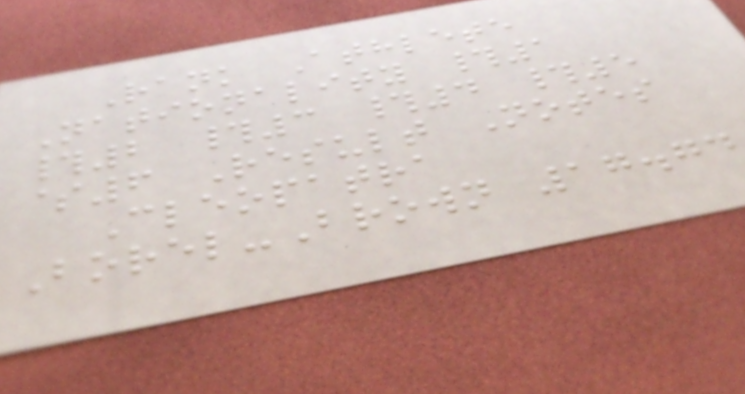Rank Athlete
Nationality #1
#2 #3 #4 #5
$6 Result Notes
Cleopatra
Borel-Brown 17.74
